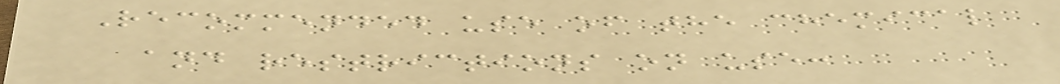Recommended use of the chemical
and restrictions on use:
